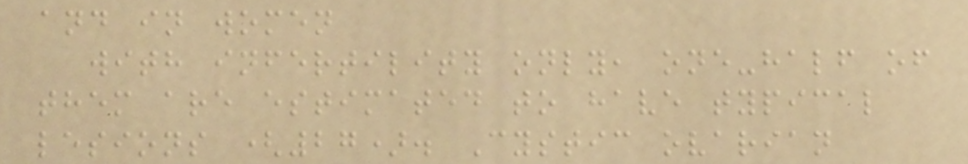and in women
with infertility only, one-half of
them are estimated to have typical
lesions (27). Cystic ovarian
